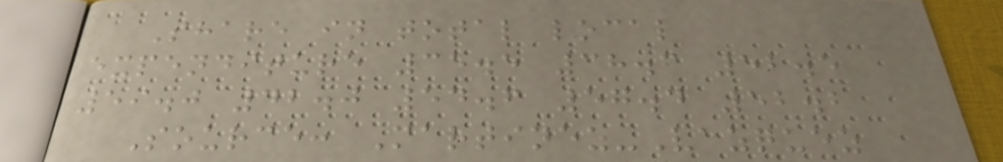Share in total local
expenditure 35.5 38.6 52.5
59.0 42.0 54.6 57.4 52.2
Source: Martinez-Vazquez
